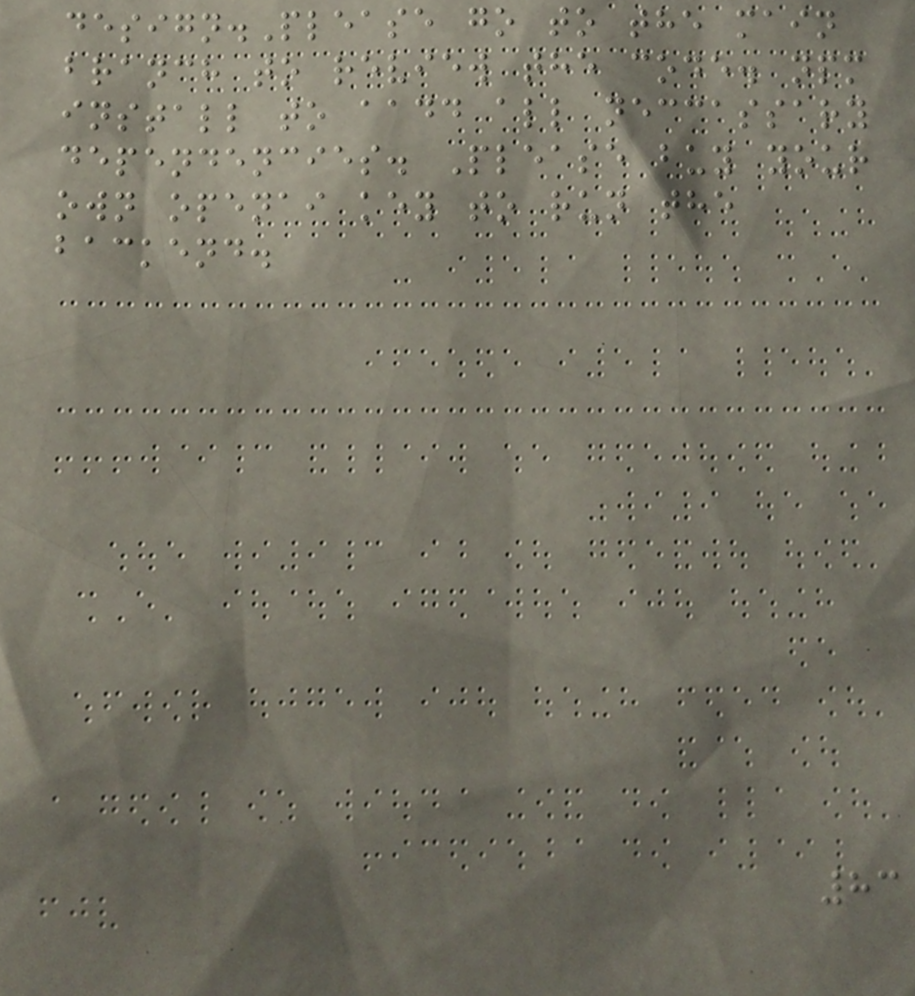design.Please go to the main
branch to review the code. npm
install to aadd all neccassary
dependencies. Please buy your
own openai key to run the
backend.
83
